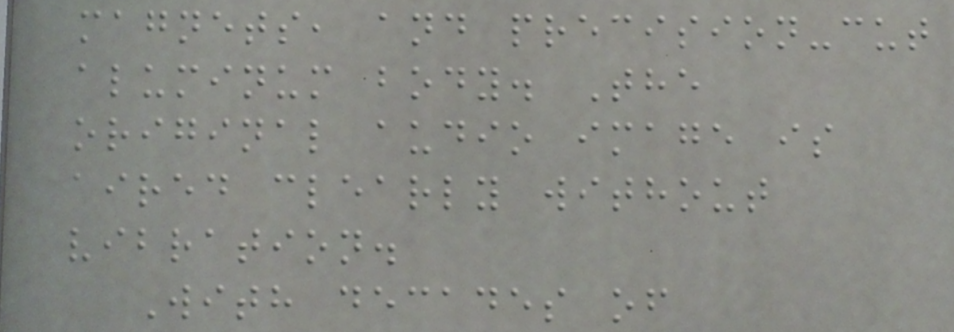magnets, and precision-cut
aluminum body. The
original audio image is
aired clearly without
vibration.
With decades of
